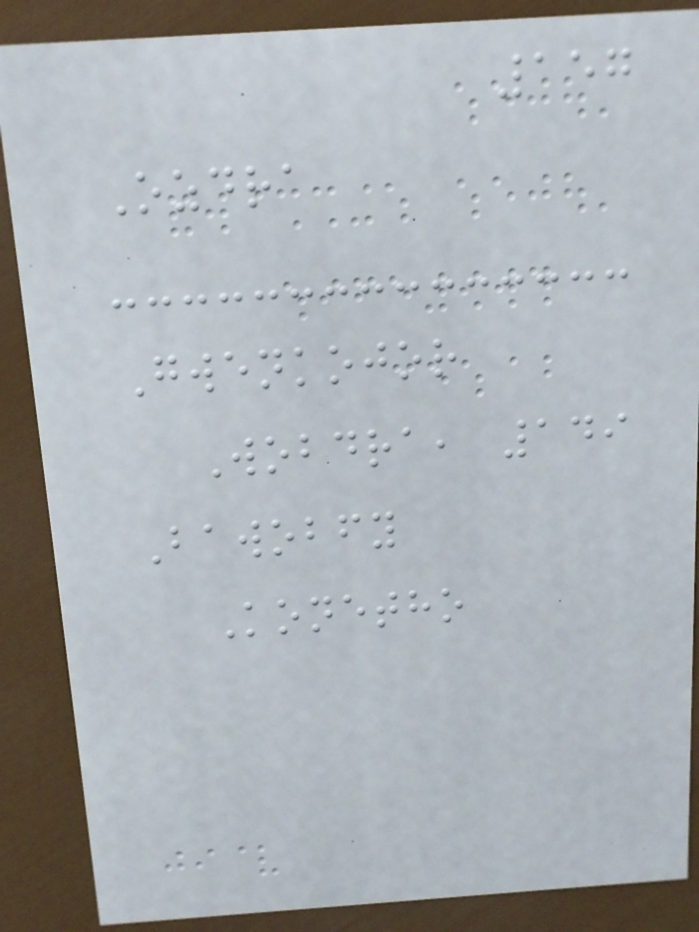157
Ozdra
Gwenkojor
Wobdra, 149
Bawobfy
Konetho
